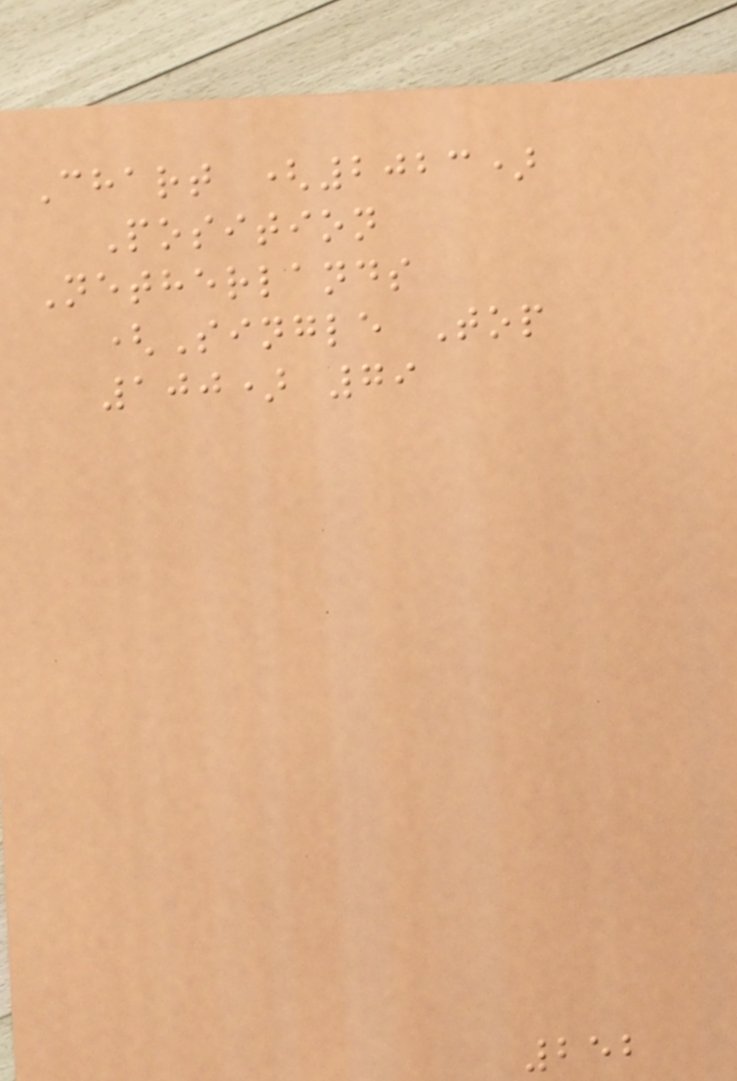Chart (2023)
Position
Netherlands
(Single Top
100) 79
252
